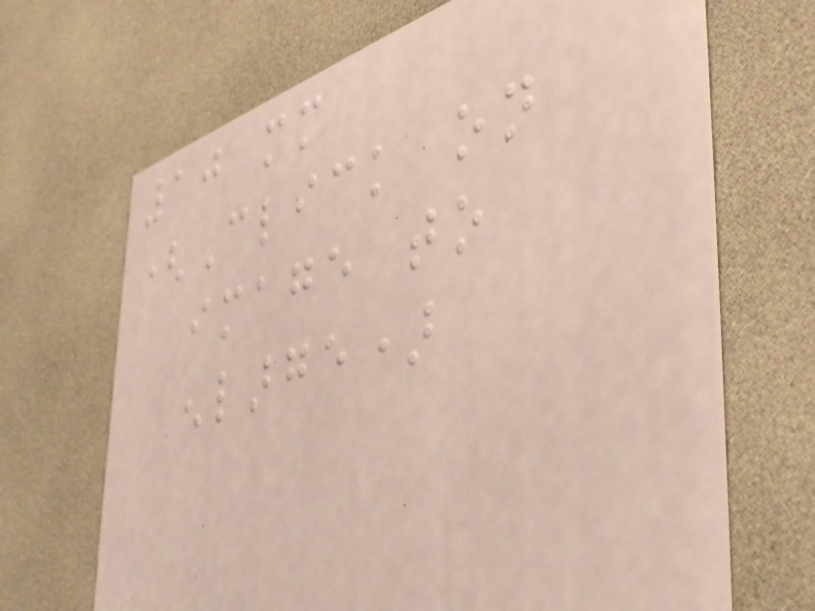10 mm
(Click on
image to
enlarge)
